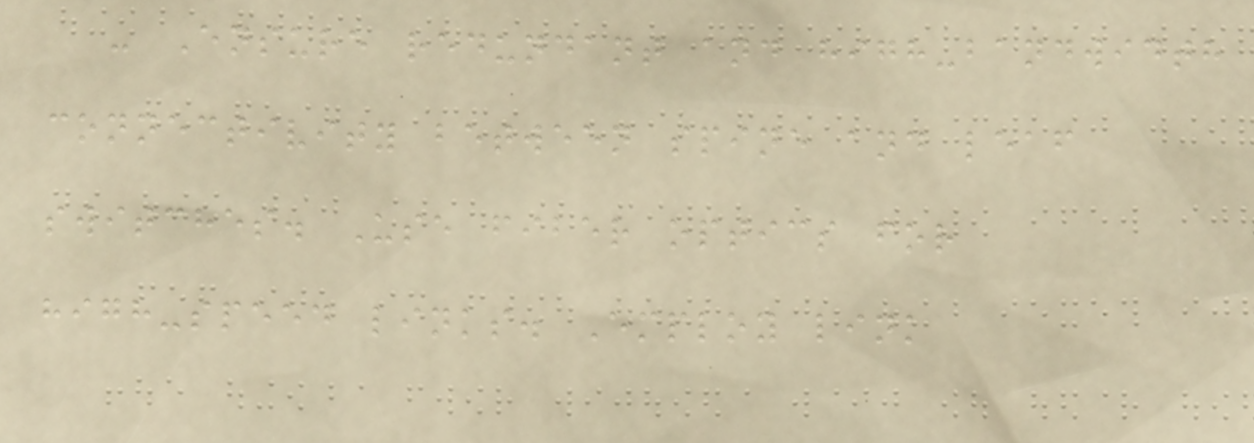- Ensure redundant and high-bandwidth
connectivity between spine and leaf
switches. Use fiber optics for
high-speed links. Employ link
